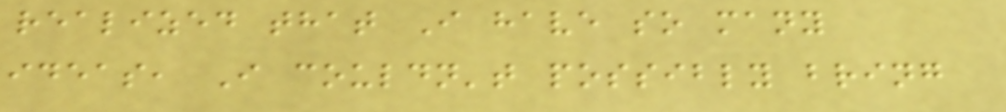realized that I have so many
ideas, I couldn't possibly bring
